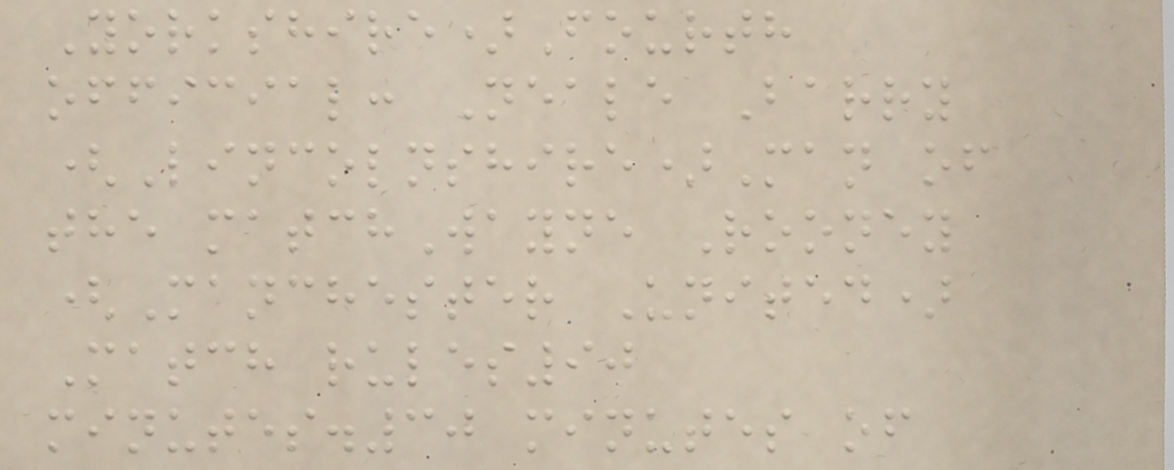Yorkshire)Fourth
official: Neale Barry
(Lincolnshire)Man of
the matchWayne Rooney
(Manchester United)
Match rules90
minutes.30 minutes of
